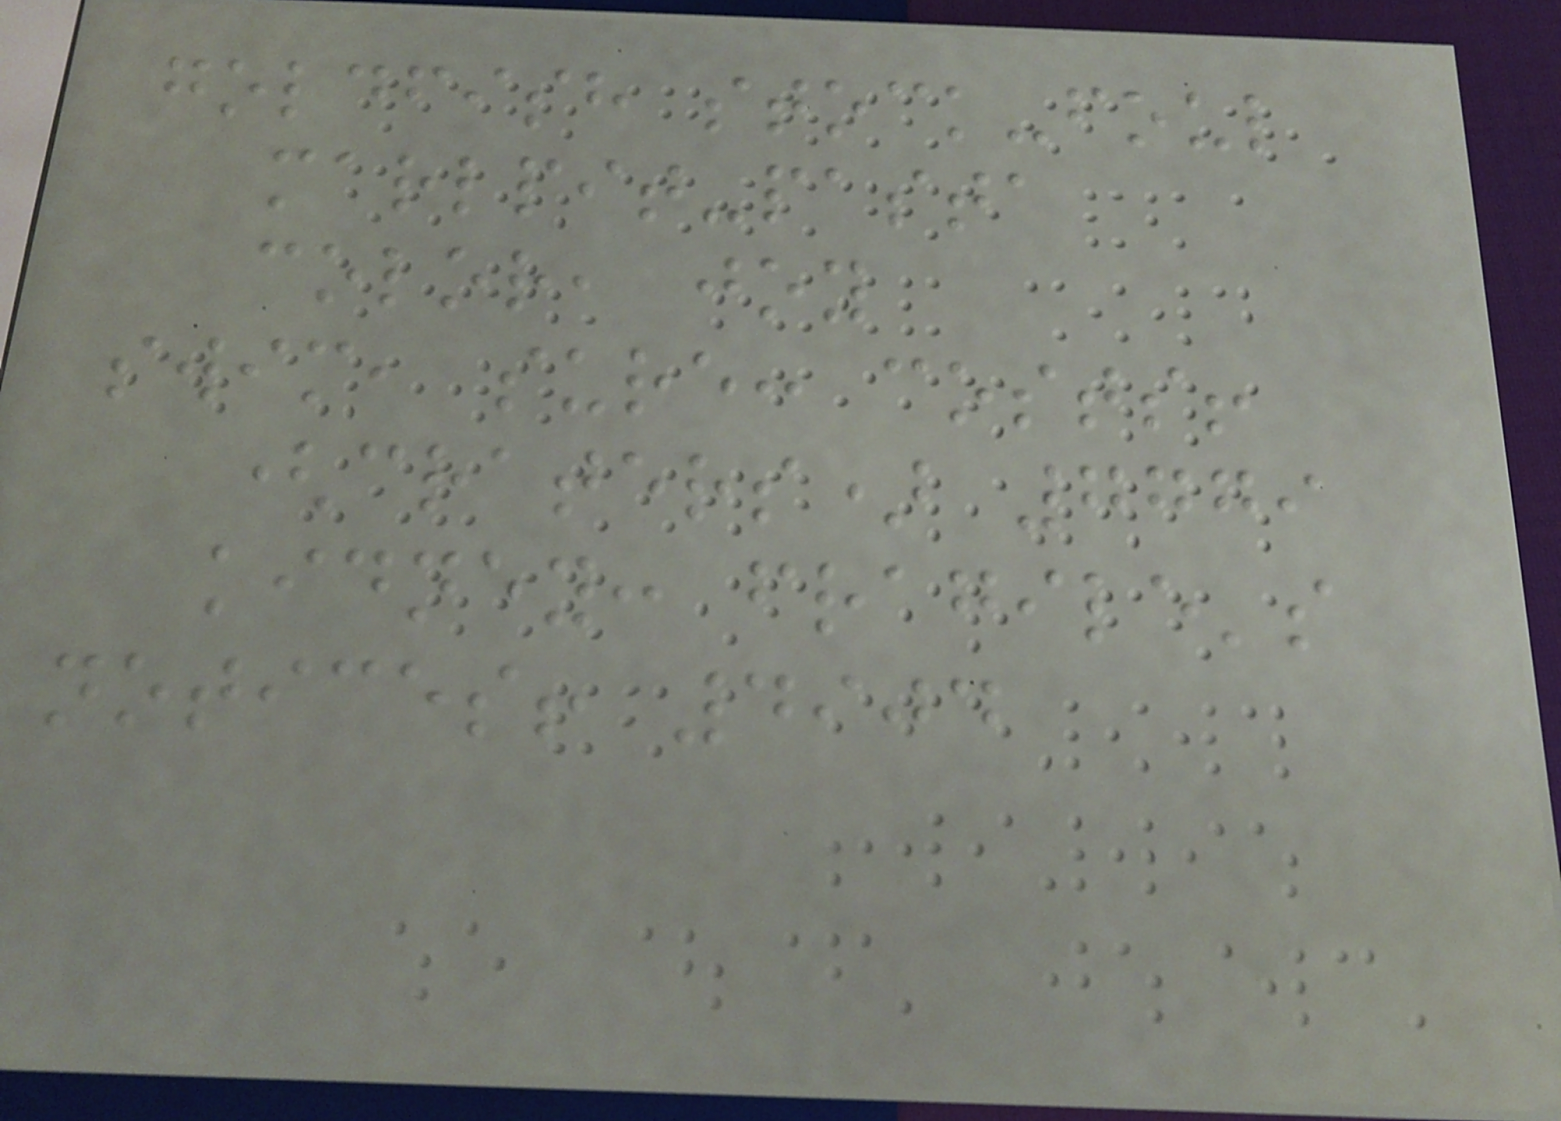goldfish stock-foul
marlpit-pasta
color, joy
swim, sure: costs!
(craters) 7779
kidney: fragile's
notices! 4904
